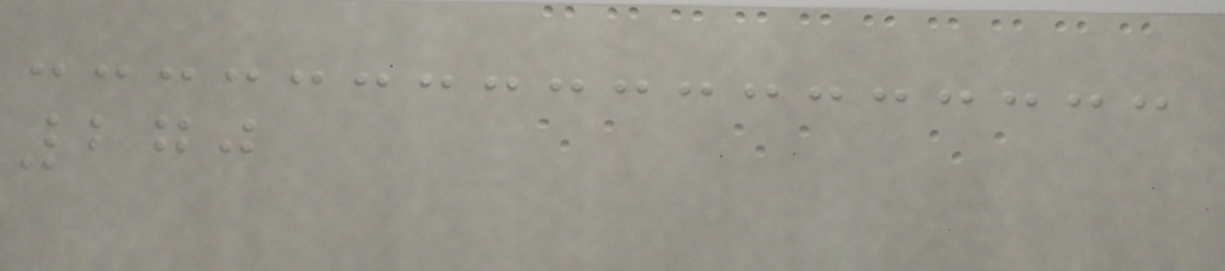270
